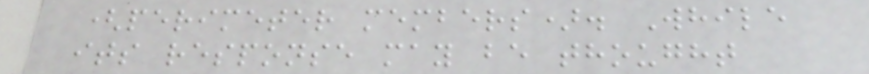(perimeter members). While
its response may be thought
